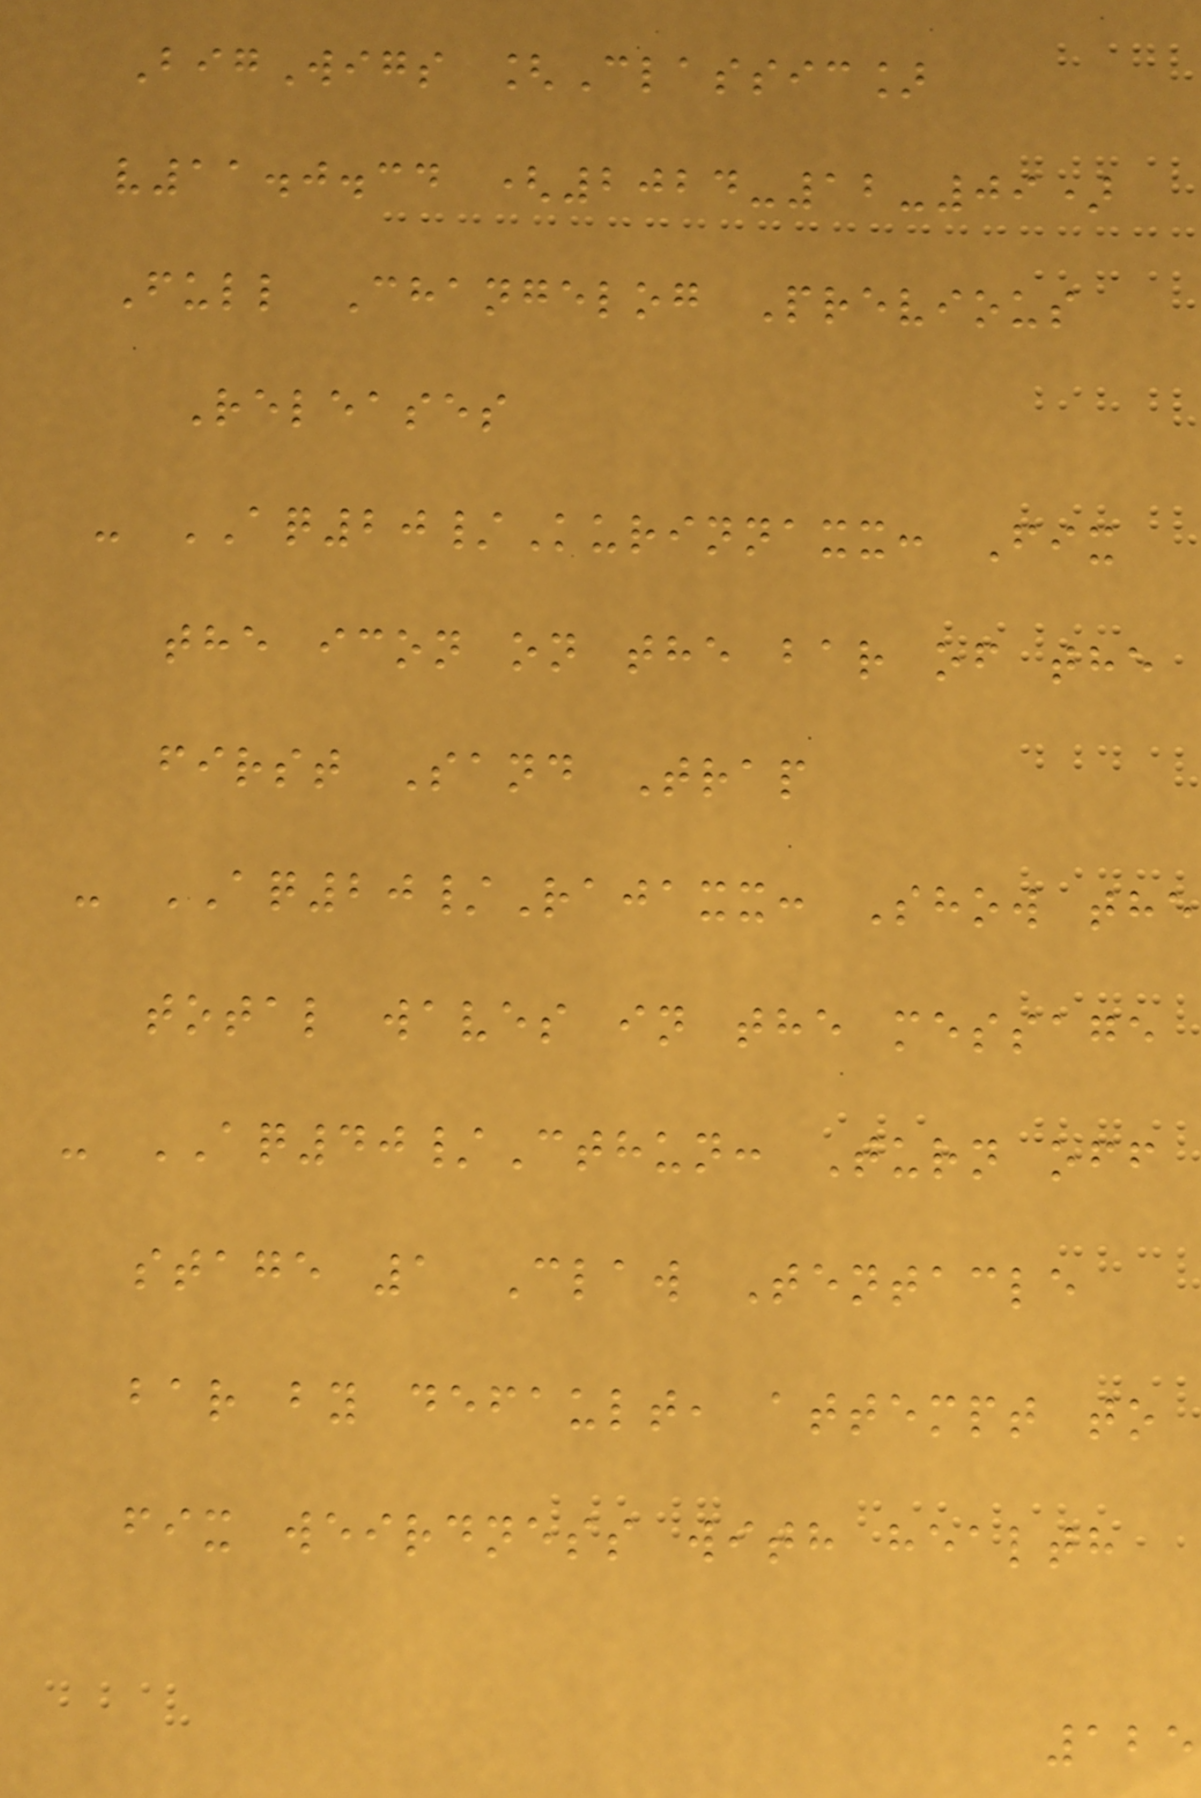BigWigs [Classic]
v11.0.34 (2024-12-09)
Full Changelog Previous
Releases
- AQ20/Kurinnaxx: Fix
the icon on the bar of the
first Sand Trap
- AQ20/Rajaxx: Show the
total waves in the message
- AQ40/Cthun: Turn off
stage 1 Claw Tentacle
bar by default, attempt to
fix weirdness with health
125
